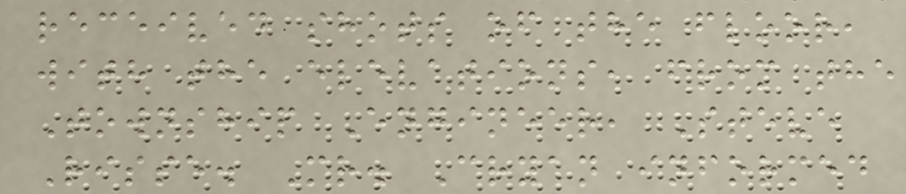received shots of the floor,
with the elevations, from the
Township Engineer, Steve
Risse. Mr. Cryan informed
